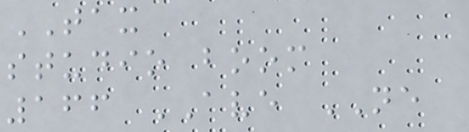TAX
studio boom
166 AVE NE
